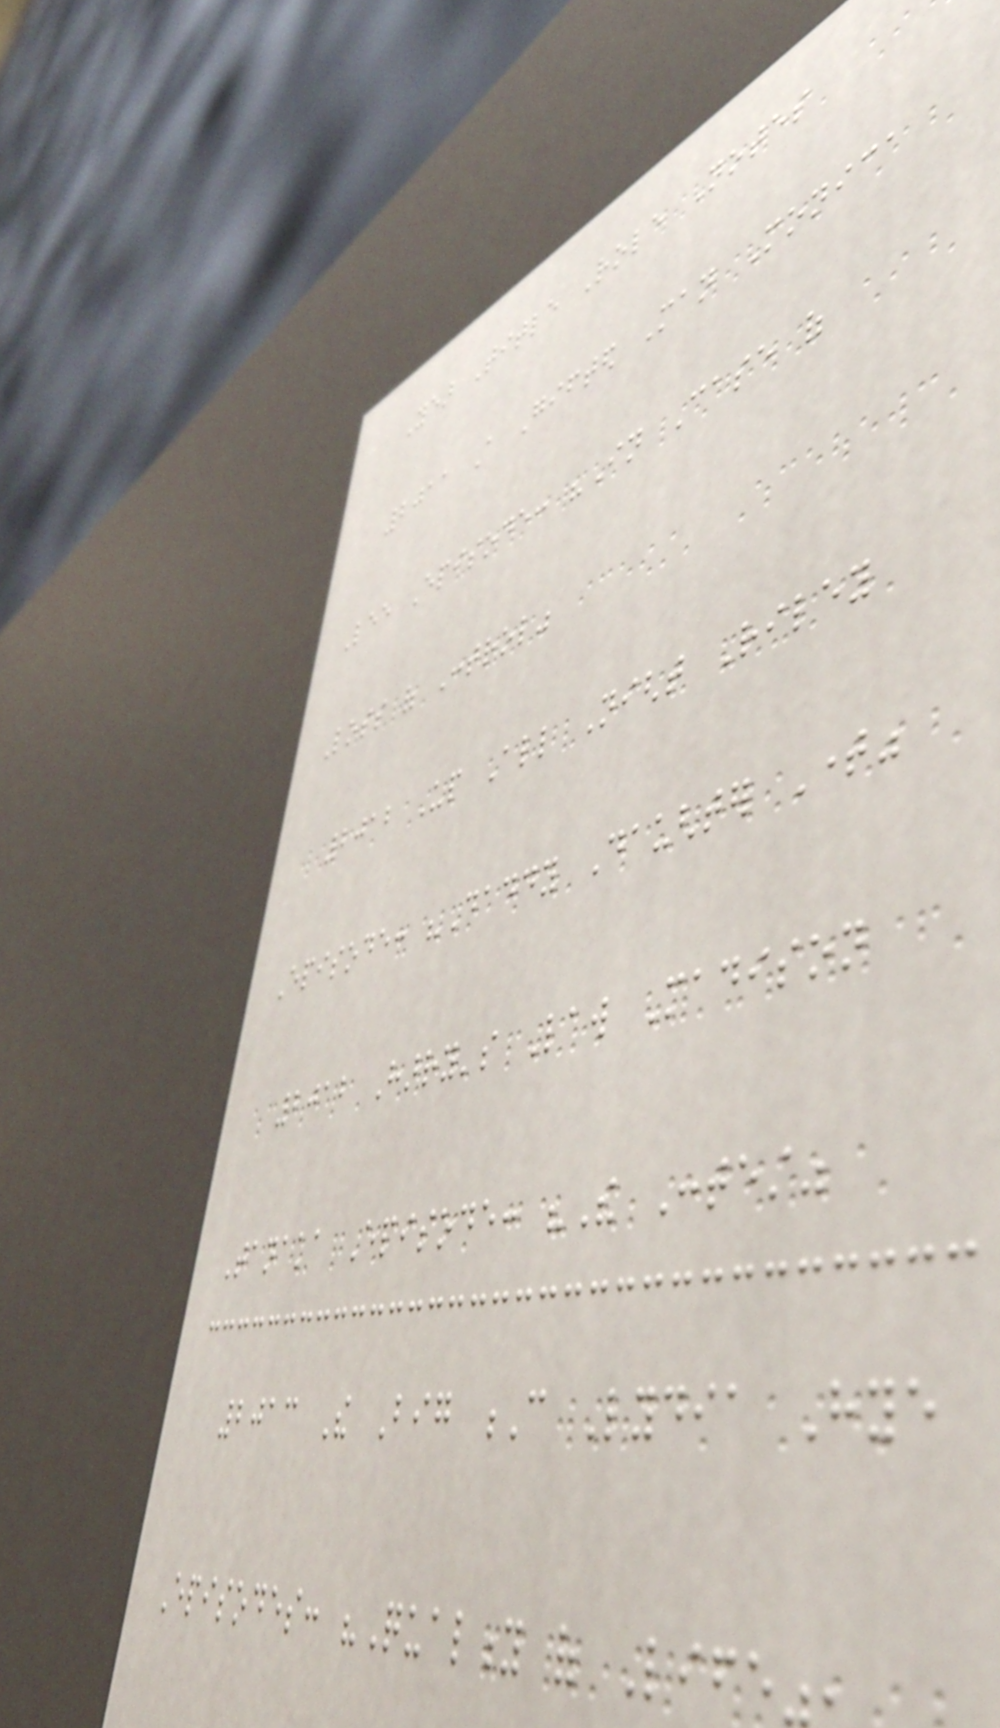Year Title Role Notes
2011 A Gifted Man Monica
Lee Episode: "In Case of
Loss of Control"
2012 Up All Night Riley
Episode: "Daddy Daughter Time"
2012 Harry's Law Madison
Tanaka Episode: "The Contest"
2013 The Big C Lydia Hye
Episodes: "Quality of Life",
